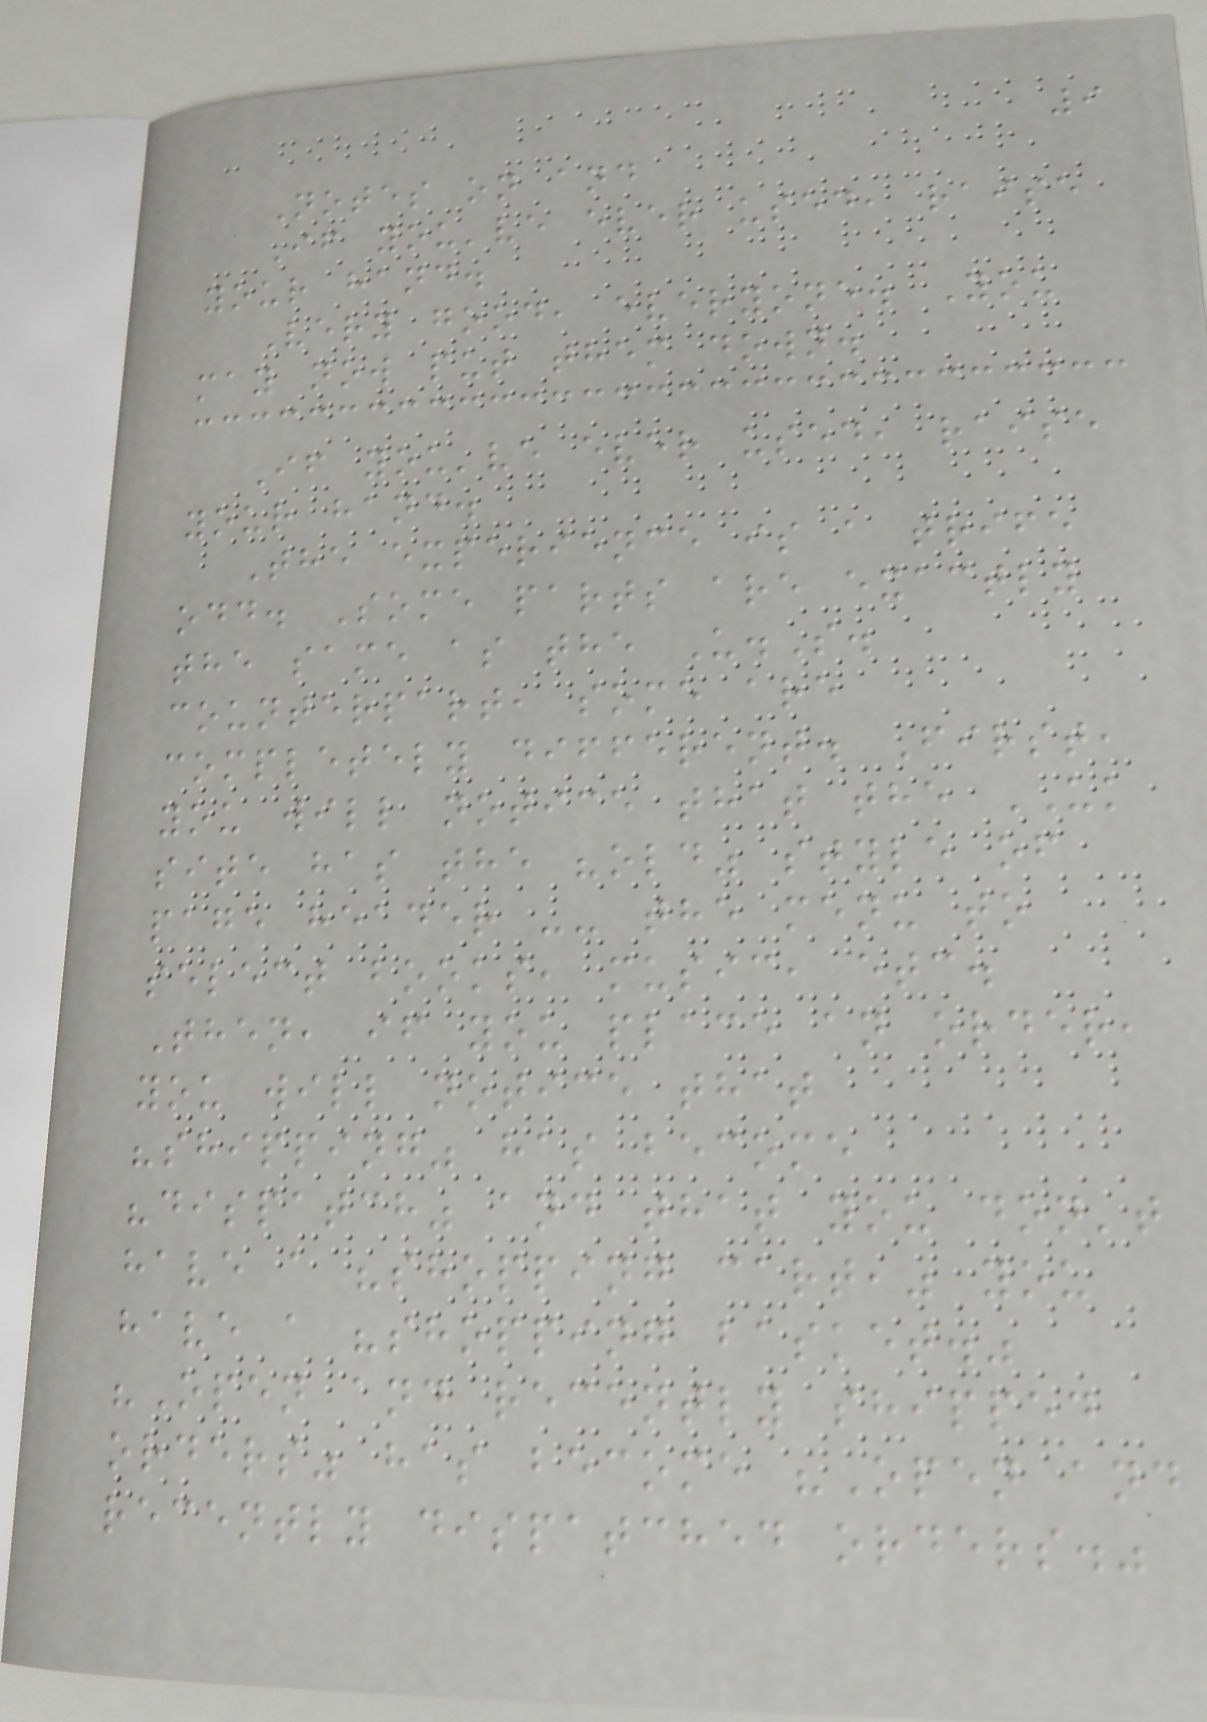9
Notes on and
If you've ever used, raise
your hand.
Very good, everyone. You
may now put them down.
If you've ever used, raise
your hand.
The experience is a trife
odd. Some parts are exactly
the same as the U.S.
counterpart, some are
completely different. First,
you will notice that the UK
site has the "old" style of
page header -- the menu to
select books, music, etc.
Then, if you place an order,
you will notice that
"shipping" has become
"dispatch" and that you don't
have a "shopping cart," you
have a "shopping basket."
"Open and recently shipped
orders" has become "Open and
recently dispatched orders."
